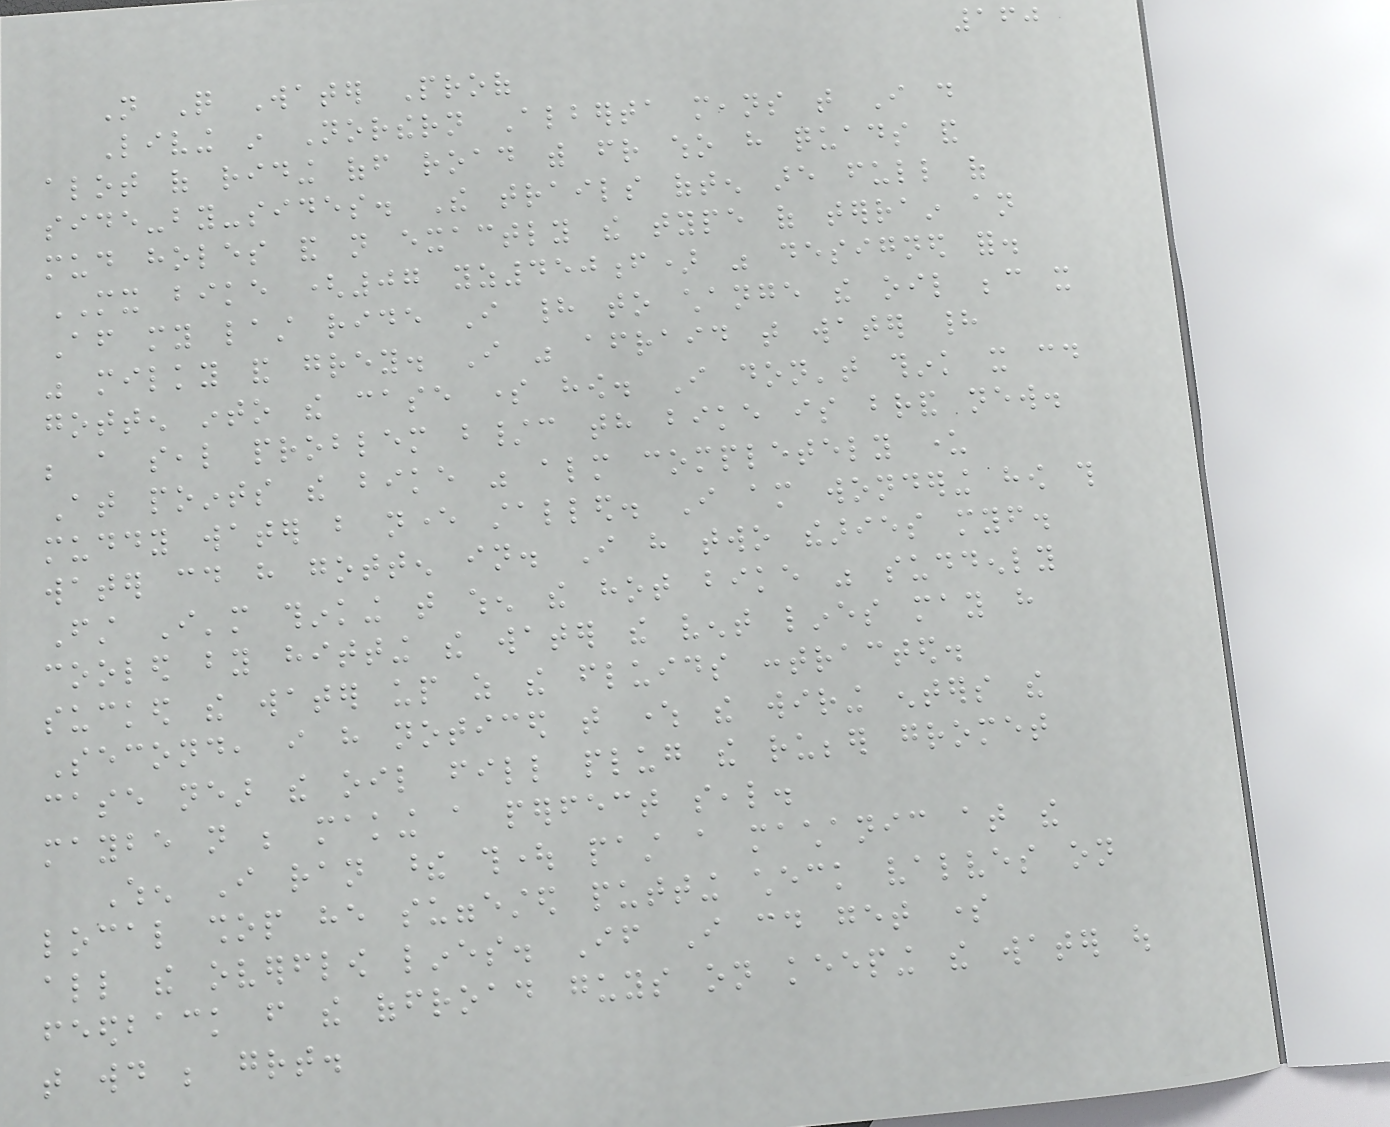160
Not Quite Water Proof
Living in Northern Alberta means that I do
alot of riding off road with friend who have quads and
side-by-sides. The trails often are full of
mud holes and not exactly the type of terrain an
MX bike (07 yz450f) was designed for.
After my last ride I had to change the oil because it
was milky and grey. I was afraid that water had
gotten into the case some how. I don't think it could
be a seal problem b/c th bike is brand new.
At points the bike was almost completely under
muddy water but never stalled. I am wondering how this
water could have gotten in. I have two thearies myself.
First I'm thinking that when the hot bike was suddenly
cooled by hitting the water the vent lines may have
sucked the water up as the fluids contracted.
Second, i have noticed that where the wiring enters the
case near the oil fill plug the rubber gromet
maybe not be making a perfect seal.
When I ran these thought past a machanic at the
local shop he suggested putting check valves on
all the overflow lines. If I could get some
feedback from the offroad guys on keeping the water out
that would be great.
